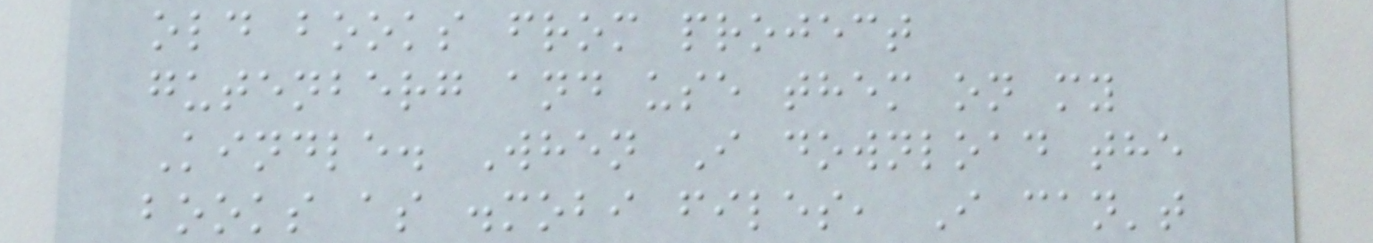old books from project
gutenberg and use them on my
Kindle. When I download the
books as .mobi files, I can't
